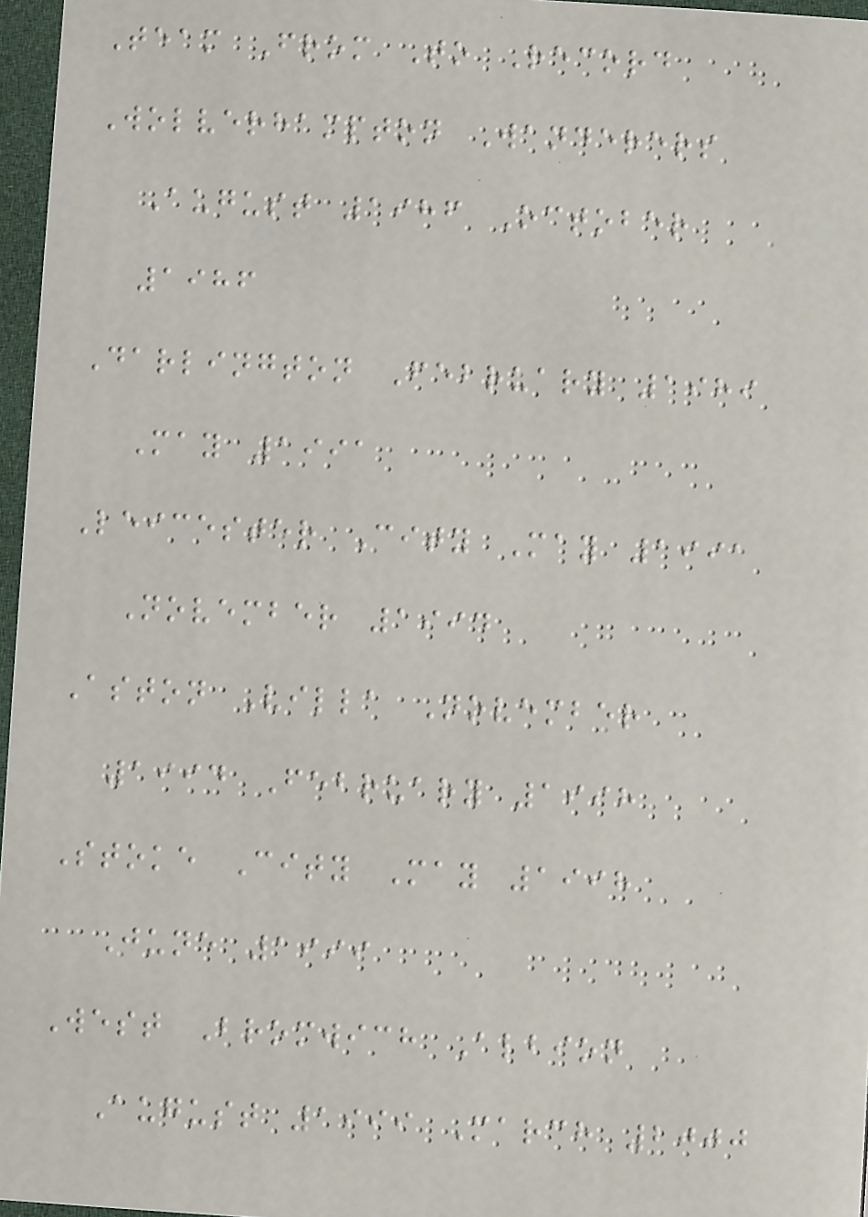Team From To Record
Wolverhampton Wanderers
August 1986 October
1986
Darlington February 1989
May 1991
Leicester City May 1991
November 1994
Aston Villa November
1994 February 1998
Stoke City May 1998
June 1999
West Bromwich Albion
August 1999 March 2000
